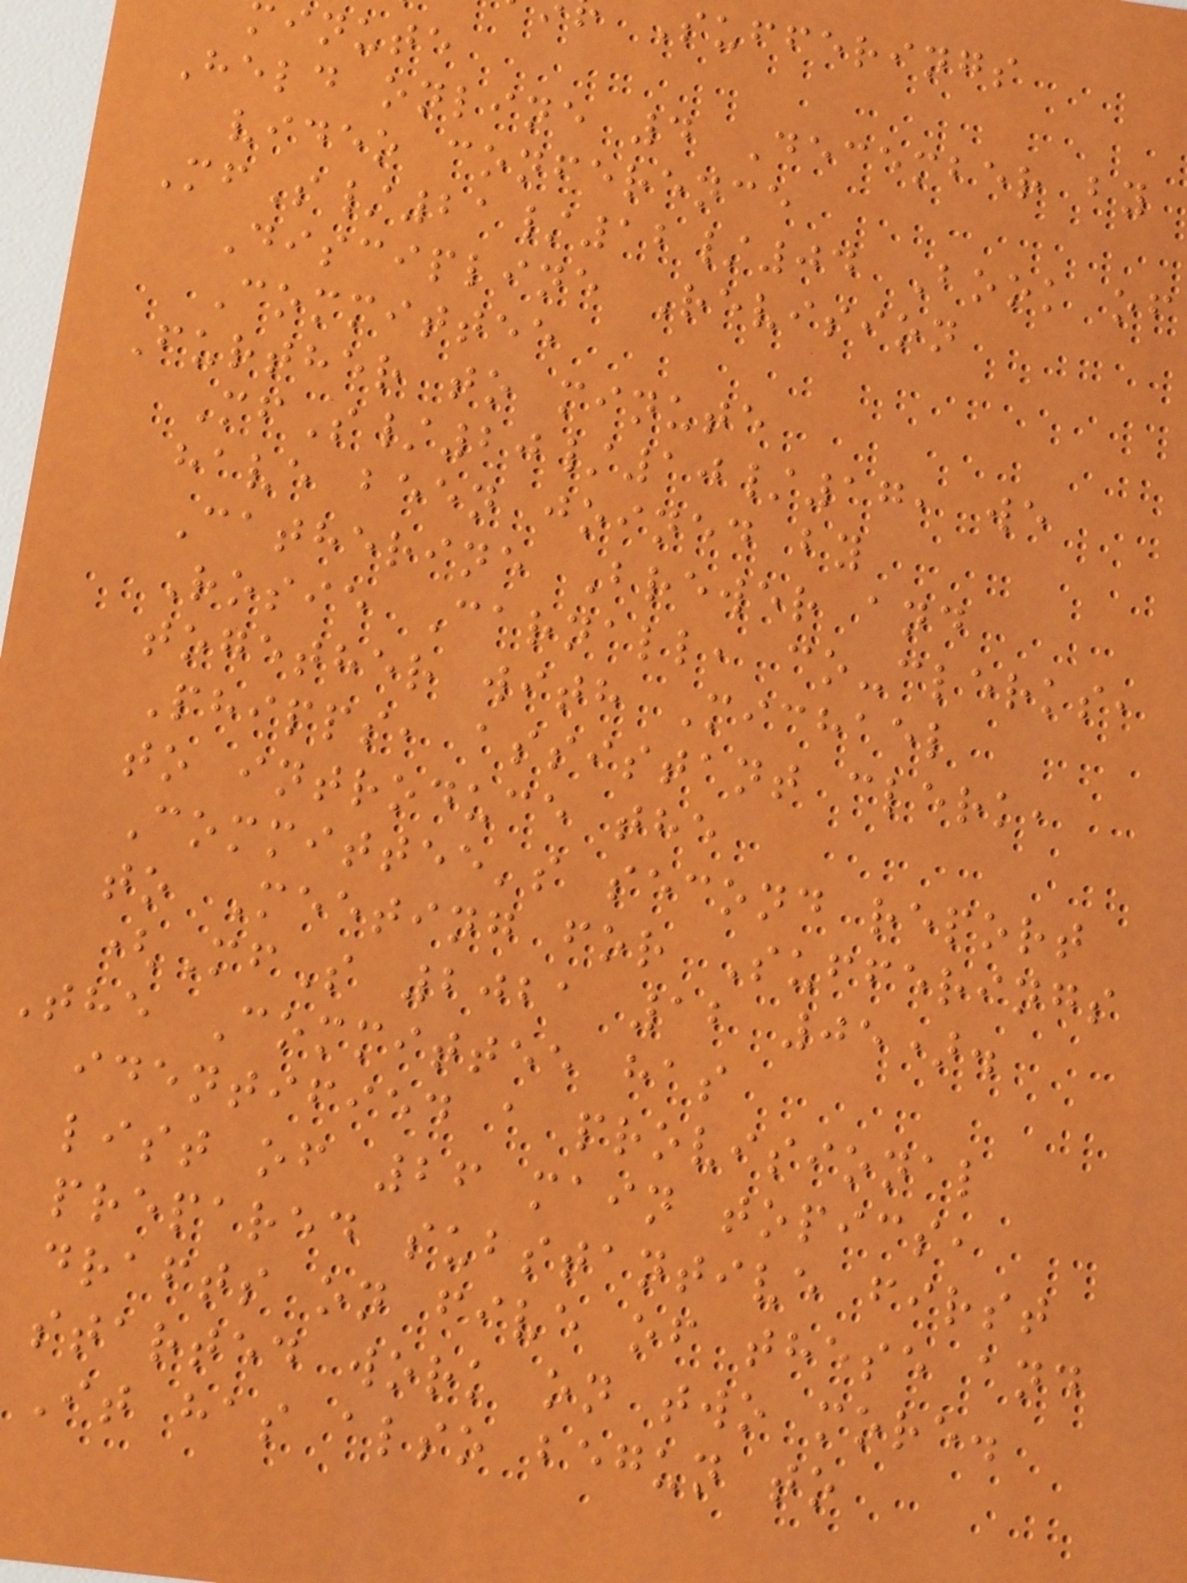Sufferings
inute
Held online 4 December by
video conference
MfS/21/12/04 Book of
Discipline Revision
Committee
Further to minute
MfS/20/10/17, we
have been joined by
Catherine Brewer and
Rosie Carnall, co-clerks,
together with Michael
Phipps, assistant clerk,
to introduce the
Committee's second report
to Meeting for Sufferings
(MfS 2021 12 05).
The Committee has
identified a provisional
list of 26 main topics,
prepared substantive first
drafts on five of these and
started work on two more.
It has also begun to
